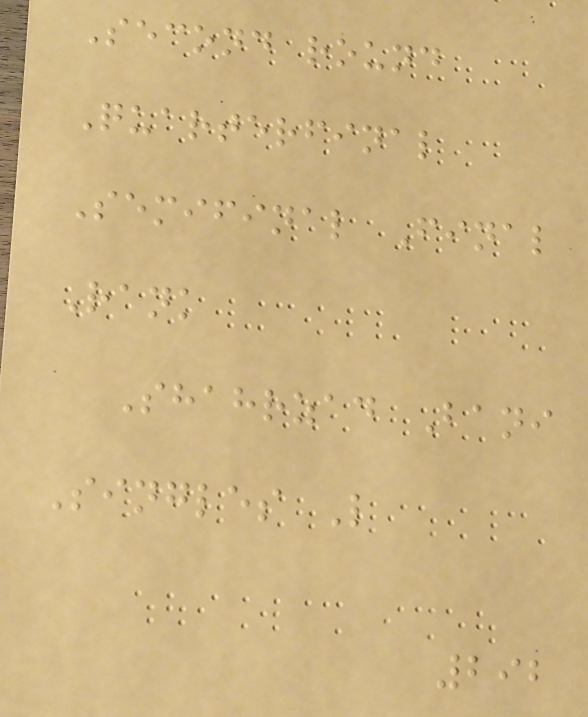Second round
Quarterfinal
Semifinal Final
Rank
Shahrzad Bani
Singles L
292
